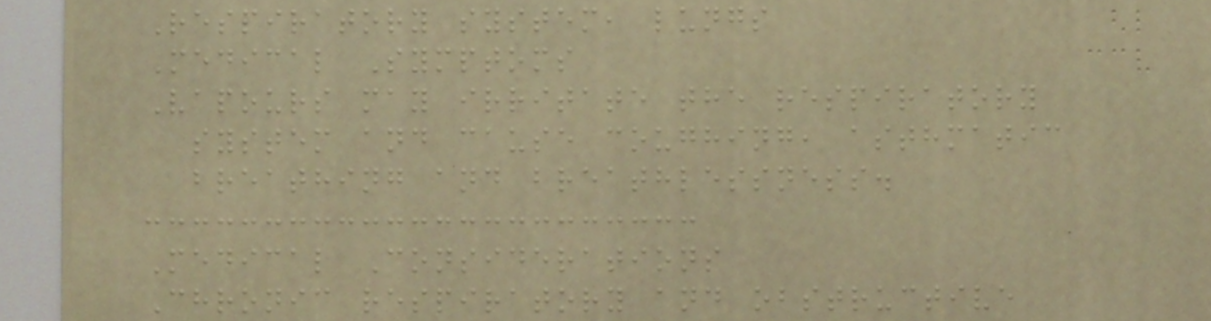Respiratory system, lungs
Medical Symptoms
Vapours may irritate the respiratory
system and cause coughing, asthmatic
breathing and breathlessness.
Medical Considerations
Chronic respiratory and obstructive
